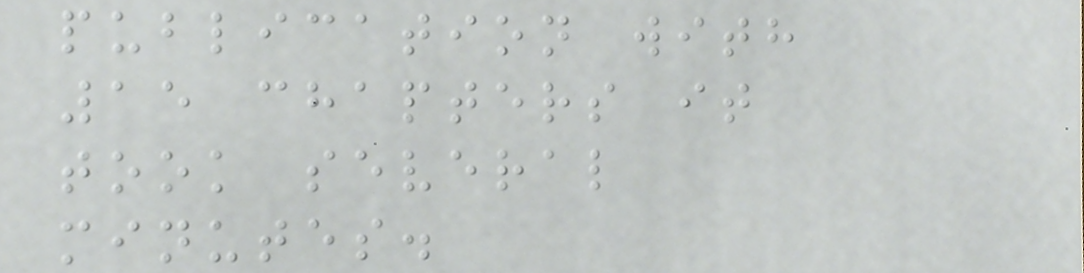publication with
15 chapters it
took several
minutes.
